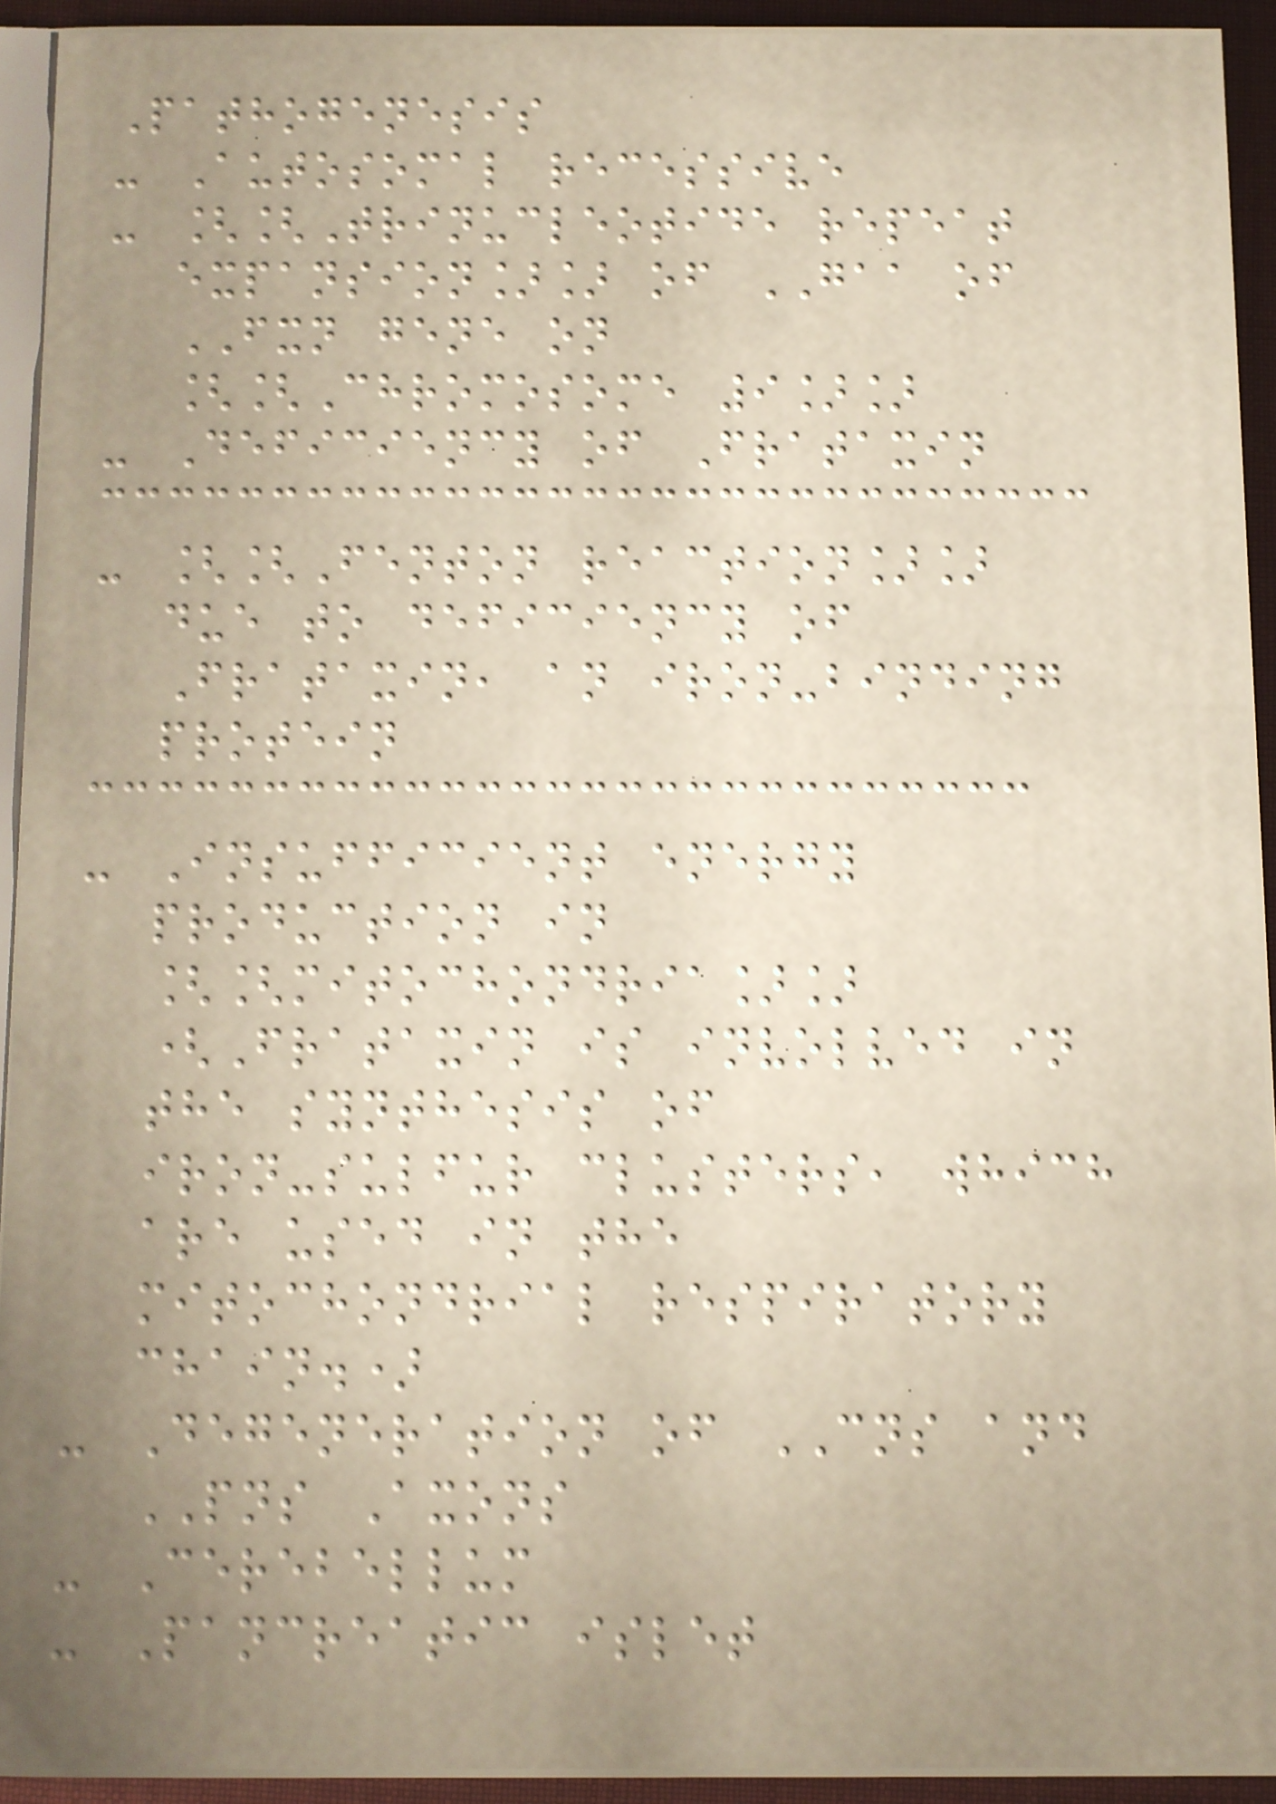Pathogenesis
- Autosomal recessive
- [[Trinucleotide repeat
expansion]] of GAA of
FXN gene on
[[Chromosome 9]]
- Deficiency of Frataxin
- [[Fenton reaction]]
due to deficiency of
Frataxin, an iron-binding
protein
- Insufficient energy
production in
[[mitochondria]]
(Frataxin is involved in
the synthesis of
iron-sulfur clusters, which
are used in the
mitochondrial respiratory
chain.)
- Degeneration of CNS and
PNS Axons
- Cerebellum
- Pancreatic islet
